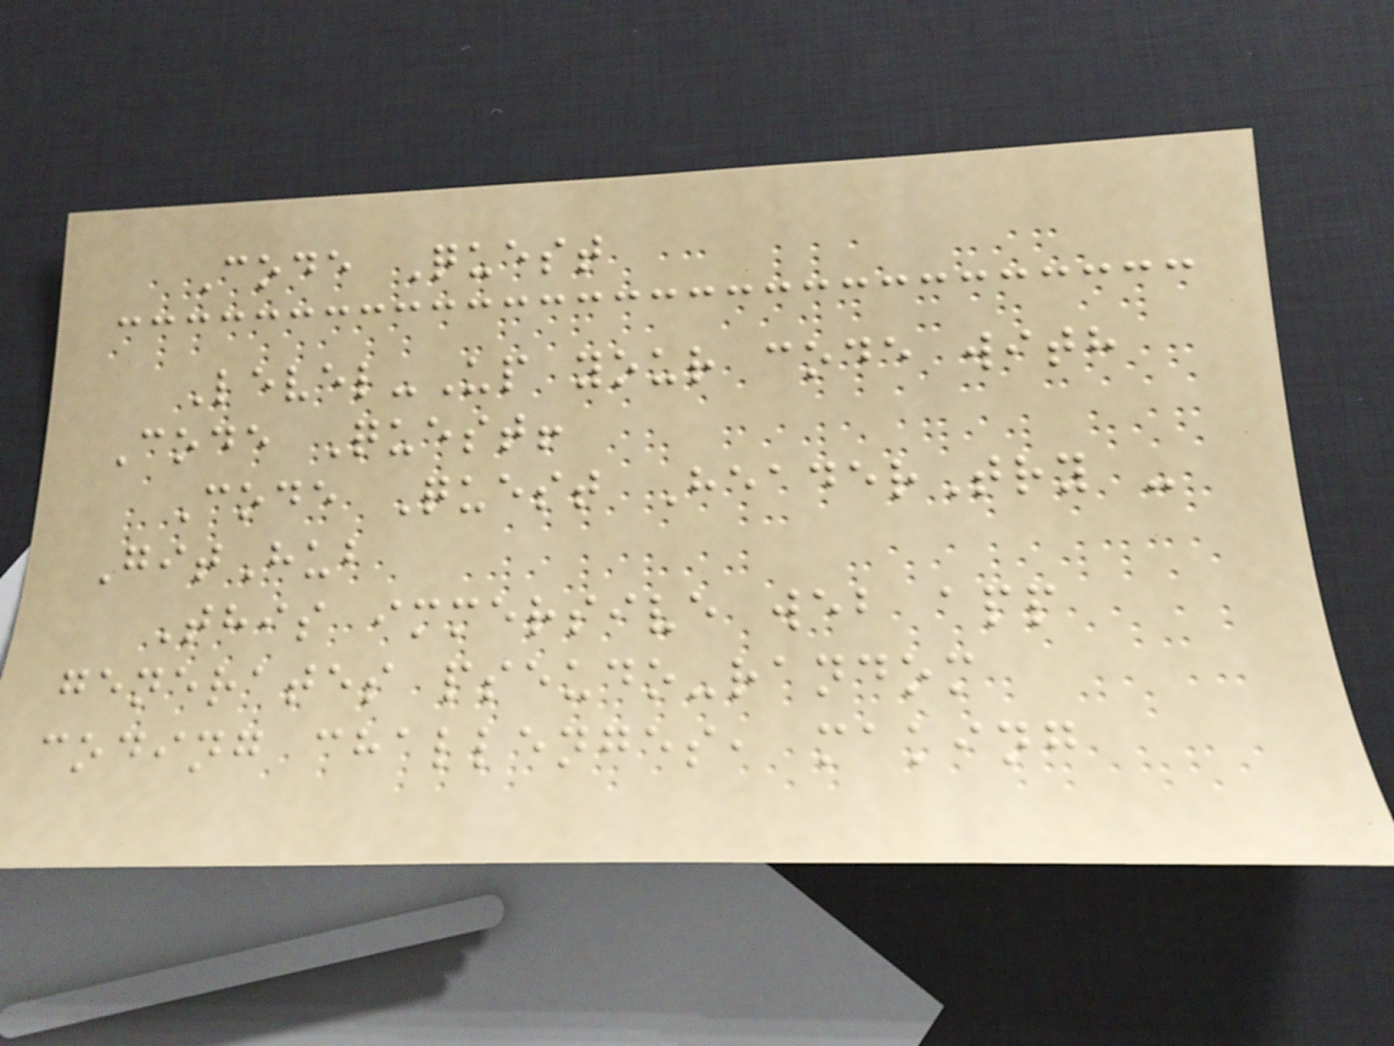Code Quest
Level-Up your code with
Code Quest!
Code Quest HeaderTry -
GitHub
This immersive web app
generates pseudo-random
coding challenges, making
